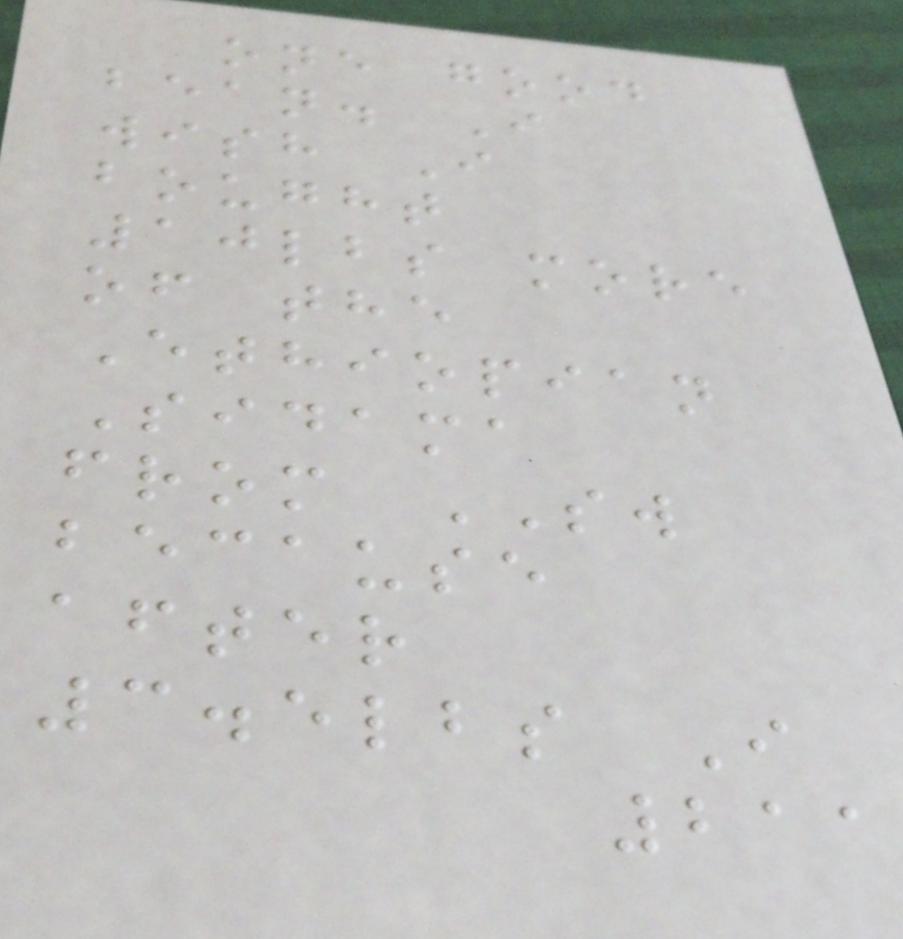one good
bean. I
wish I
bought
10lbs more
of the
Ethiopian
Sidama
from SW
because
after
3.5lbs I
211
